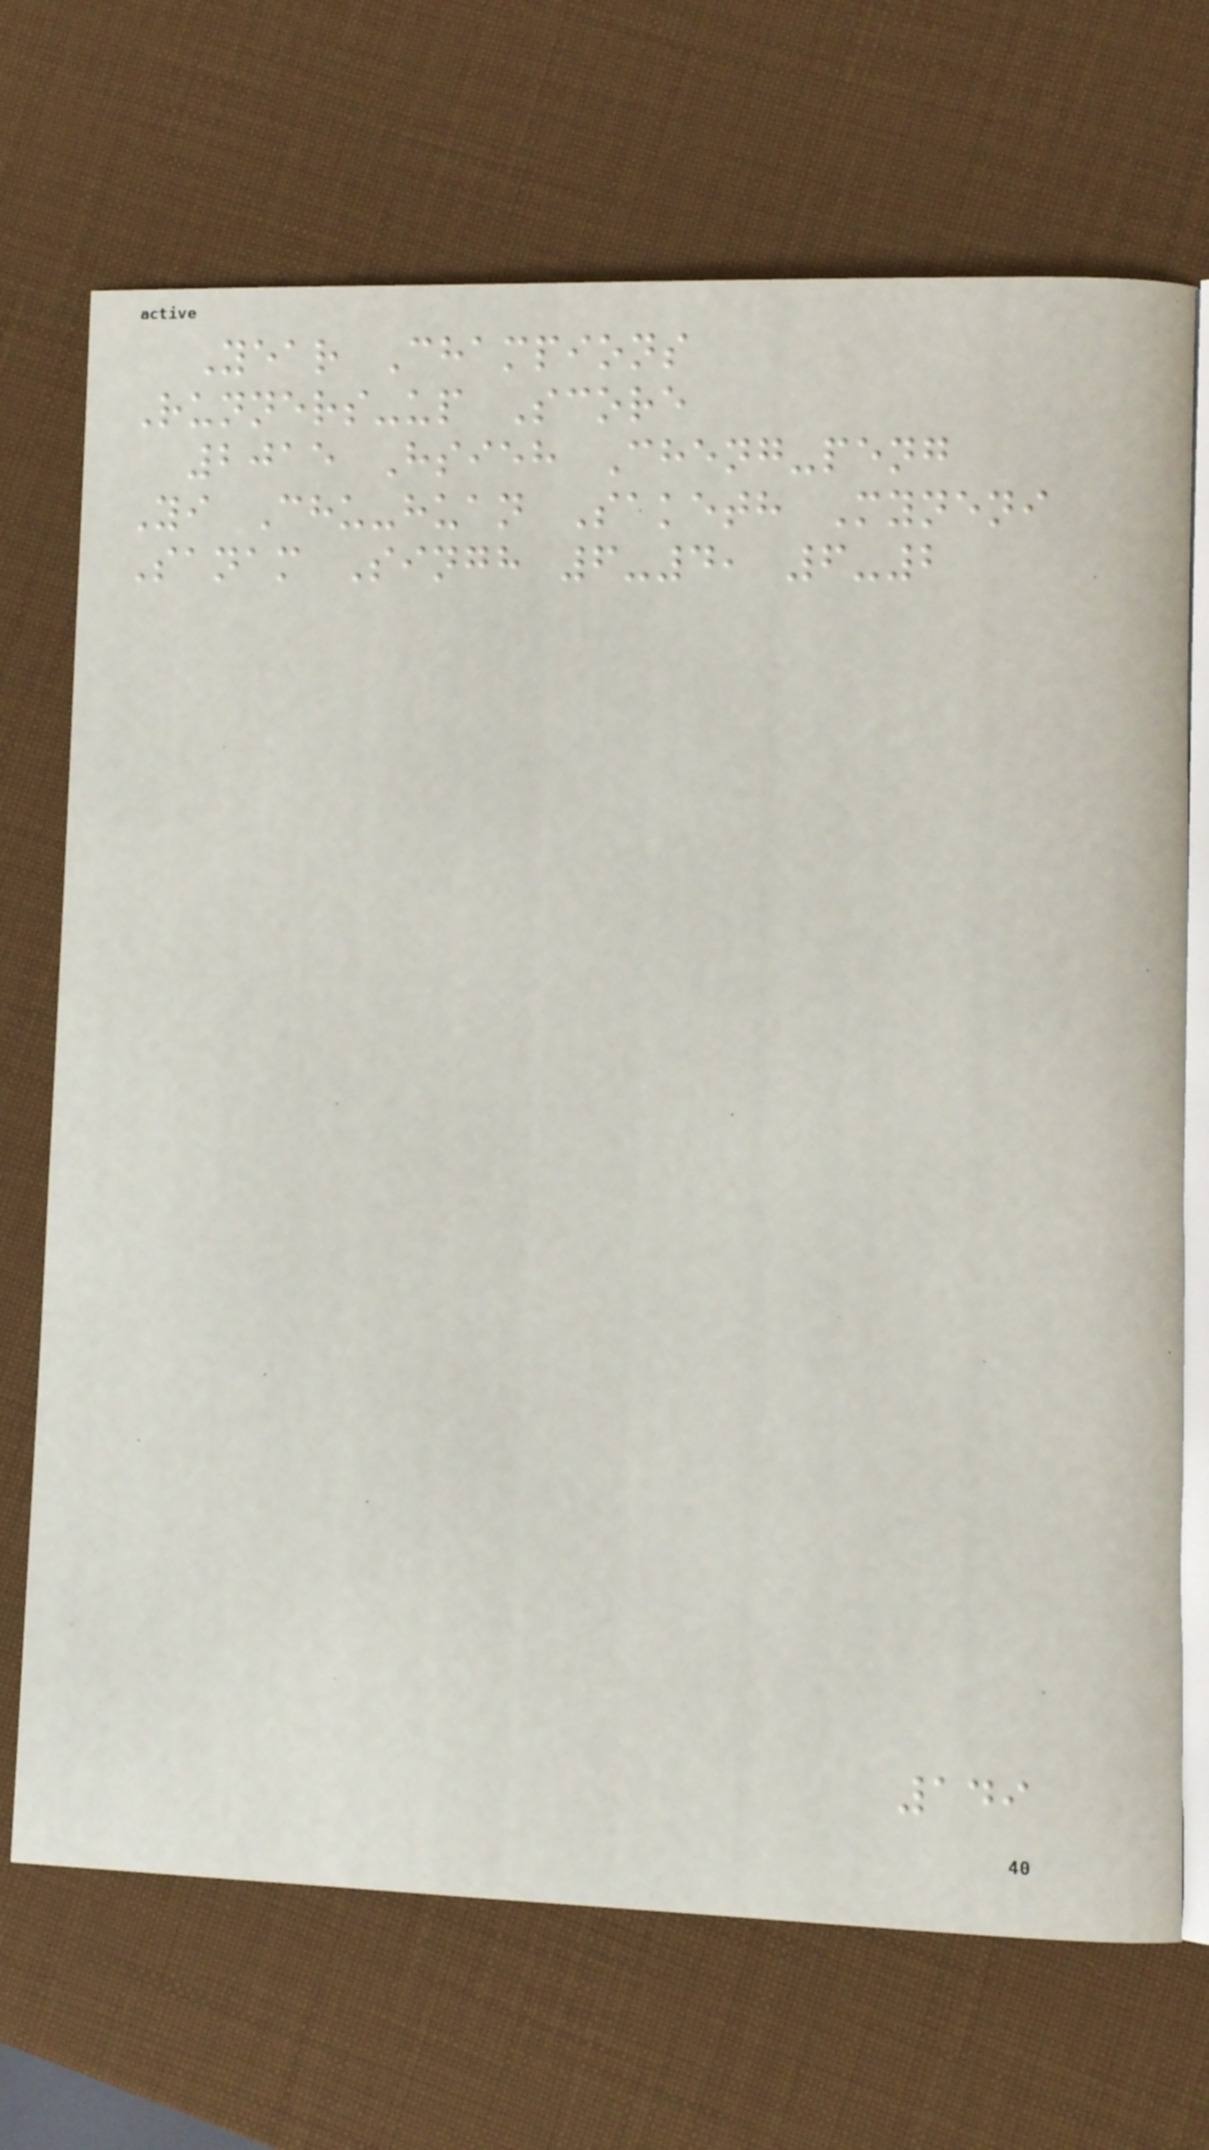Year Champions
Runners-up Score
2015 Hsieh Cheng-peng
Yi Chu-huan Saketh Myneni
Sanam Singh 6-4, 6-2
149
